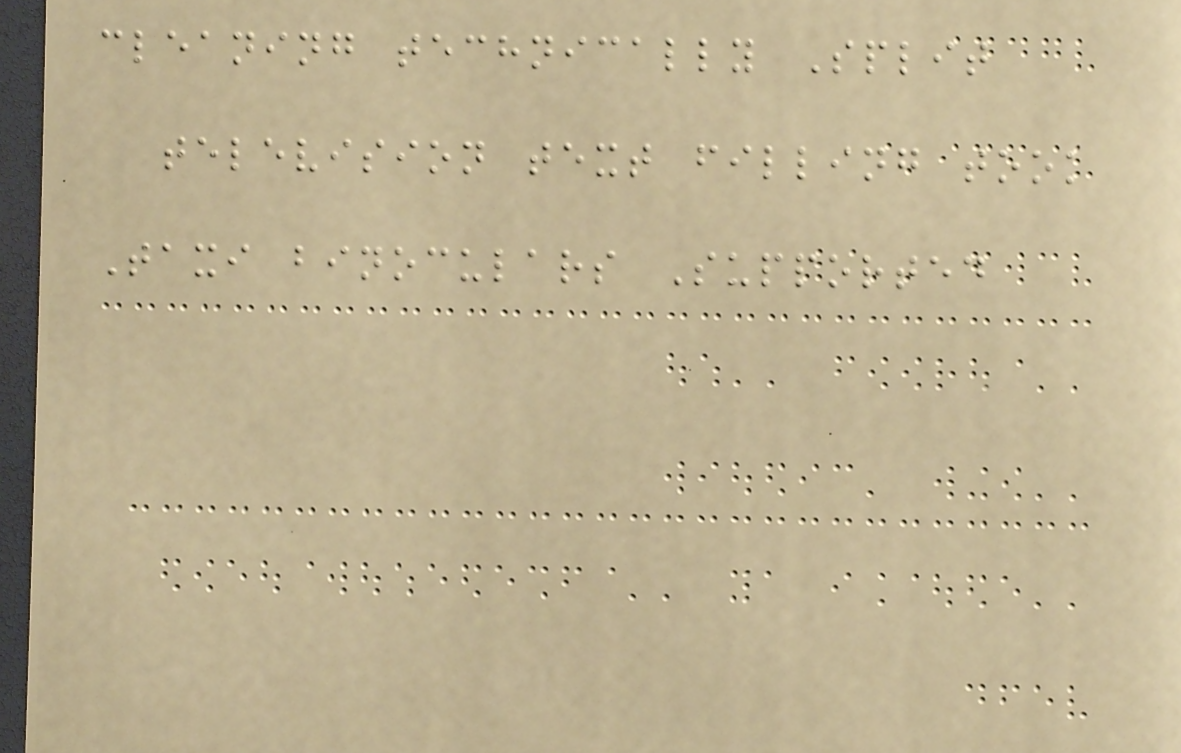cleaning technically Split
television text filling took
Taxi binoculars Supported
